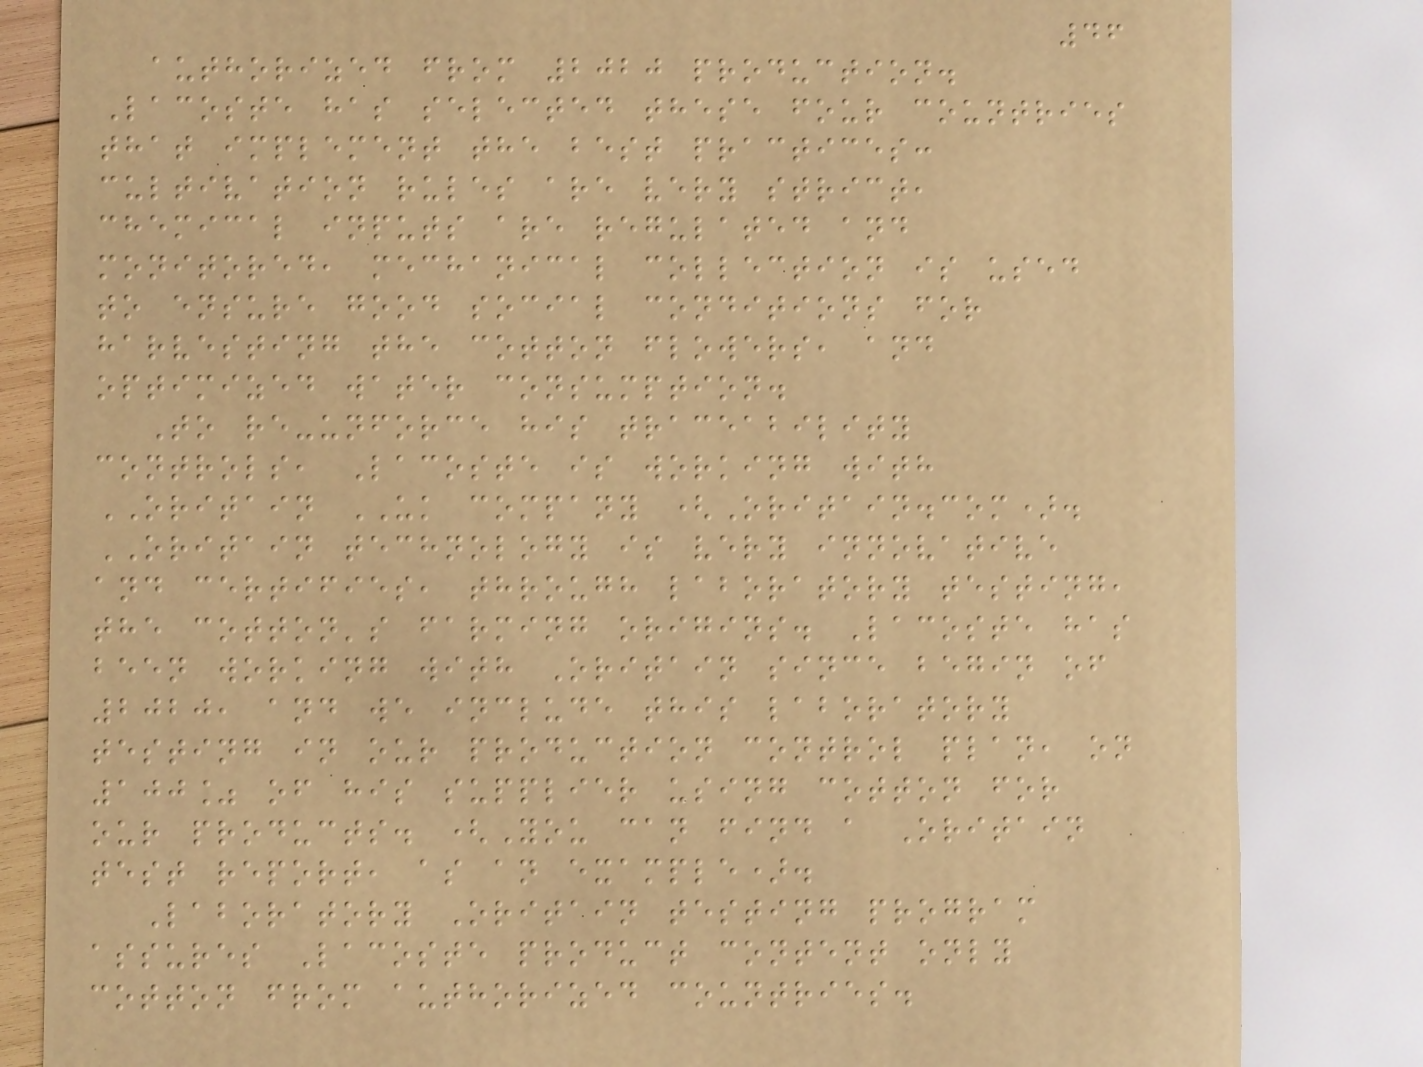46
authorized from 2020 production.
Lacoste has selected these four countries
that implement the best practices:
cultivation rules are very strict,
chemical inputs are regulated and
monitored, mechanical collection is used
to ensure good social conditions for
harvesting the cotton flowers, and
optimized water consumption.
To re-unforce his traceability
controls, Lacoste is working with
ORITAIN UK company (Oritain.com).
ORITAIN technology is very innovative
and certifies, through laboratory testing,
the cotton's farming origins. Lacoste has
been working with Oritain since begin of
2020, and we include this laboratory
testing in our production control plan, on
100% of his supplier using cotton for
our products. (You can find a Oritain
test report, as an example).
Laboratory Oritain testing program
assures Lacoste product content only
cotton from authorized countries.
